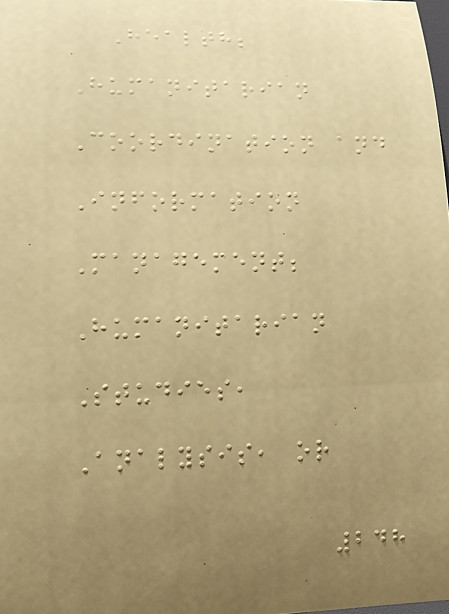Health;
Humanitarian
Coordination and
Information
Management;
Humanitarian
Studies,
Analysis, or
248
